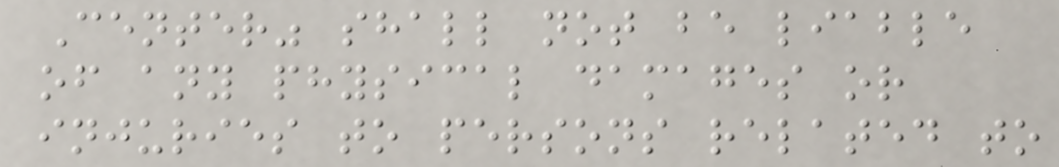Center" shall not be liable
of any physical damages or
injuries to persons related to
